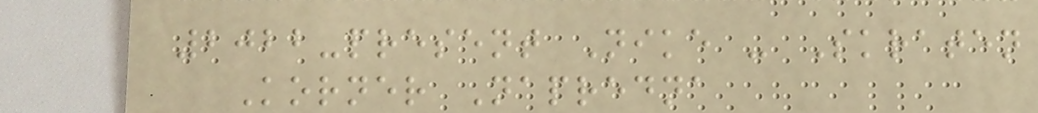2022-present Nike - Skraten
Korner Napredna
